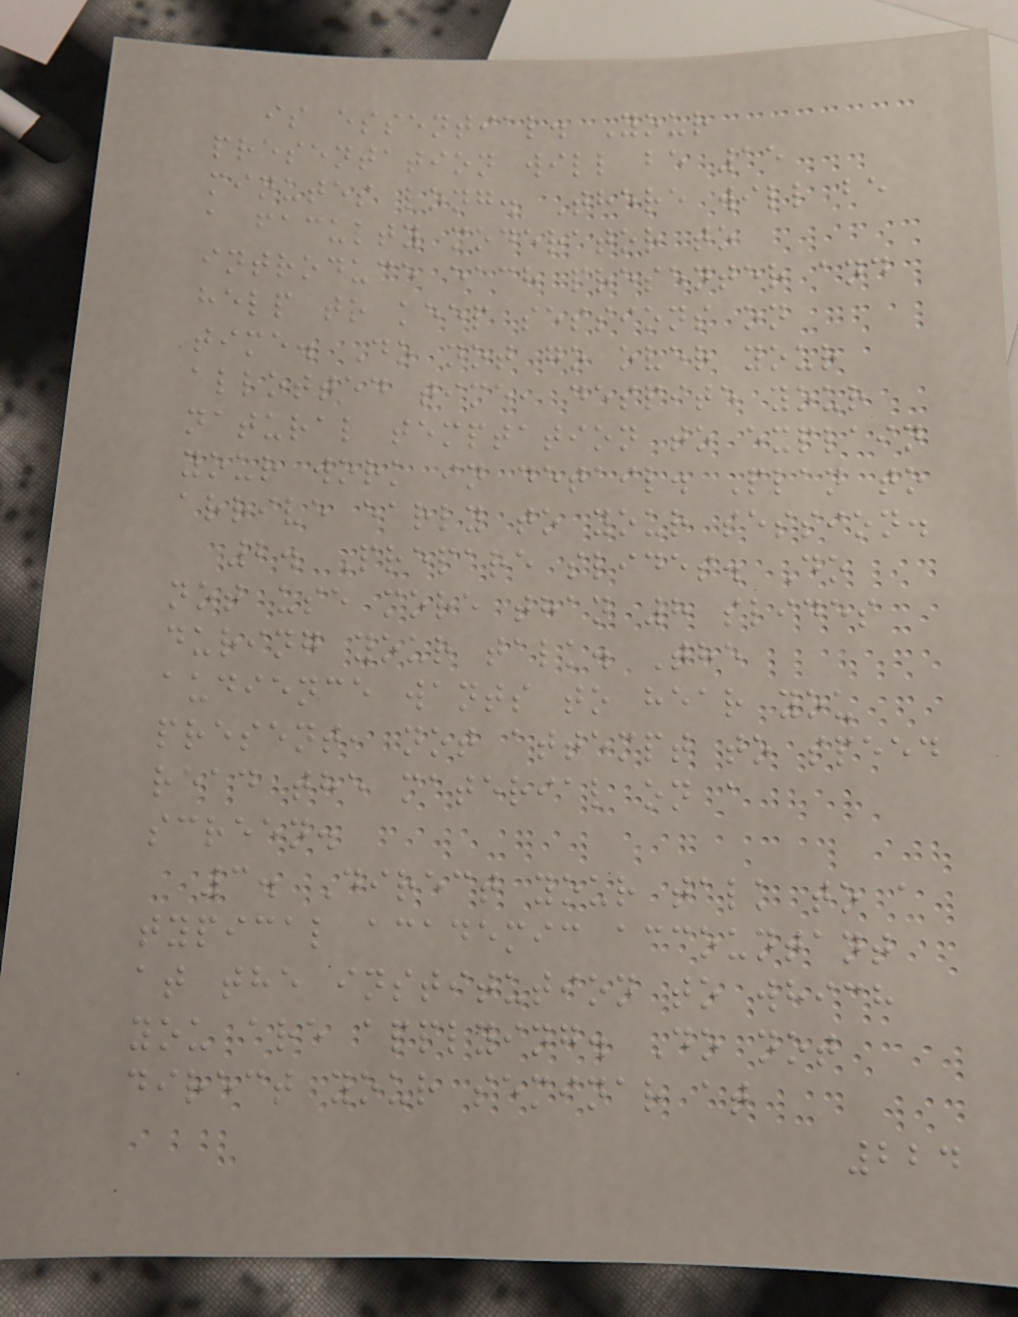is essential. Your
presentation will be 15
minutes long. There will be
a faculty moderator to
introduce each presenter and
help to keep sessions on
time. Do not go over your
allotted time, despite your
natural temptation to explain
your work in detail. Plan to
arrive early to your session.
2. Prepare slides. Do
not use more than 8 slides
during your talk. The
audience wants to hear you
present, not attempt to speed
read the material on a
screen.
3. Direct your talk to a
typical academic accountant
at the institution to which
you are applying. Do not
direct your seminar at
224
